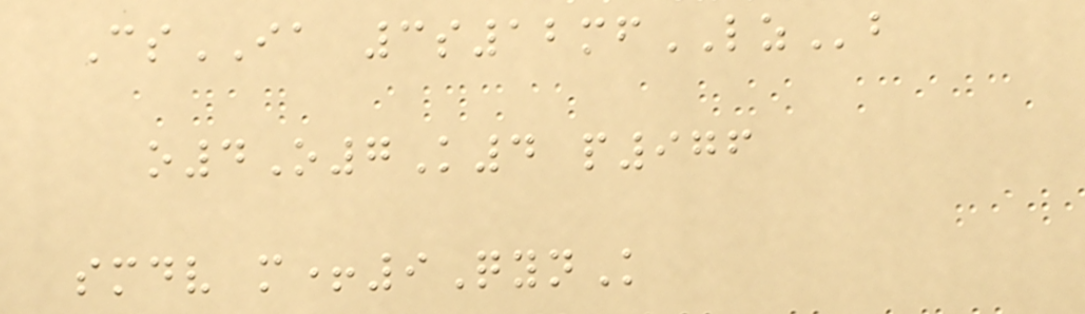CsIA 3s12mfLZb
o4O7K4 p976
smdv m+9QynK
